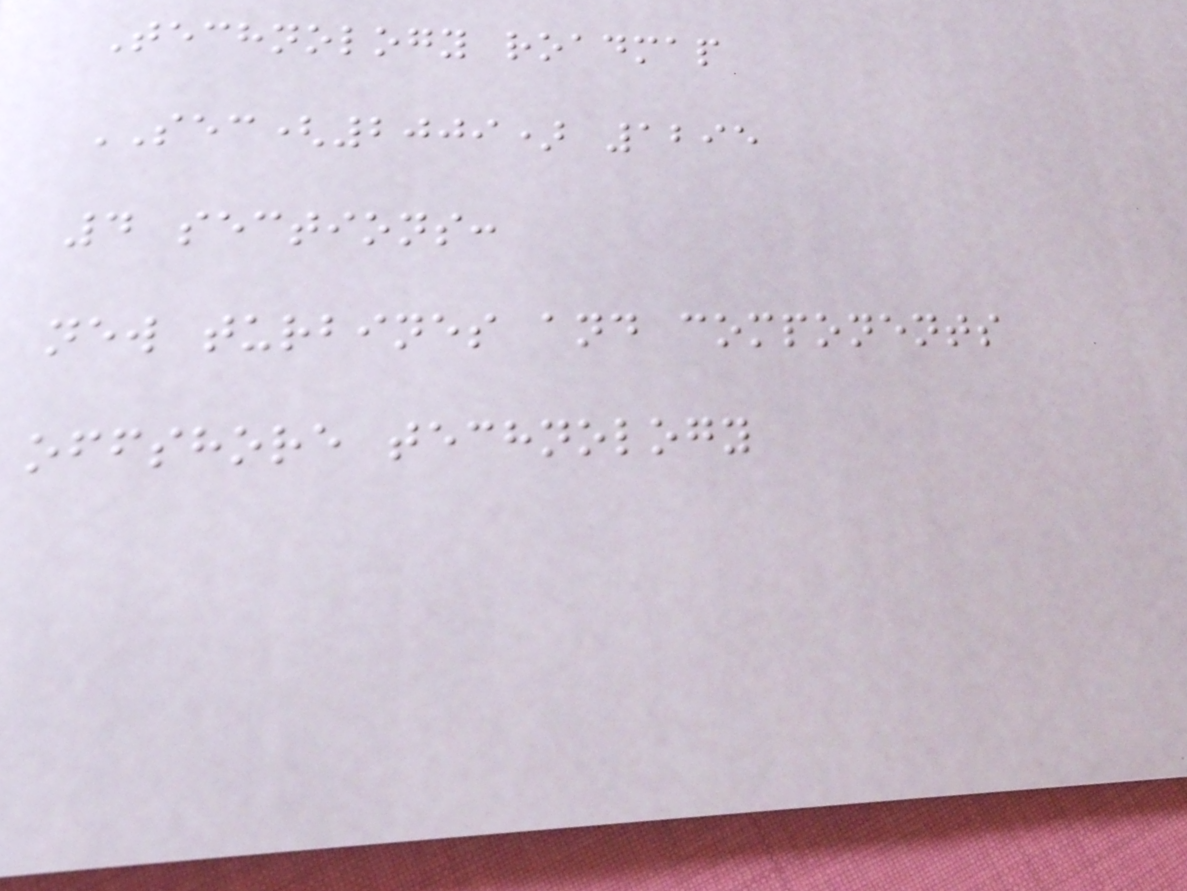Technology roadmap
SEC(2009) 1295
4 sections:
new turbines and components
offshore technology
